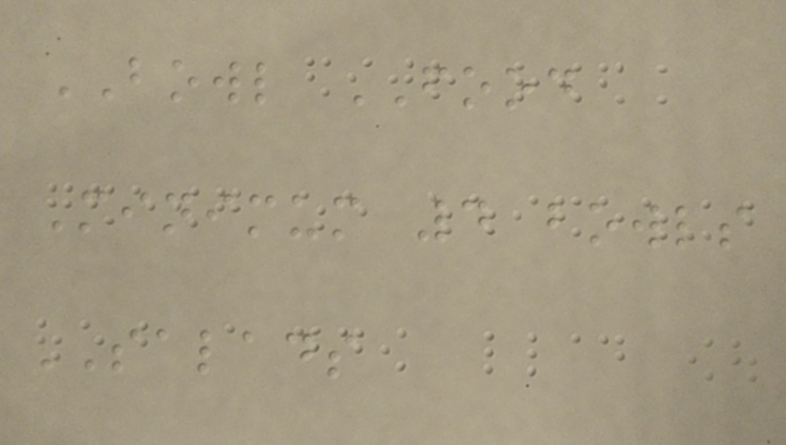BOWL FOOD
Minimum 4 bowls
SALADS
